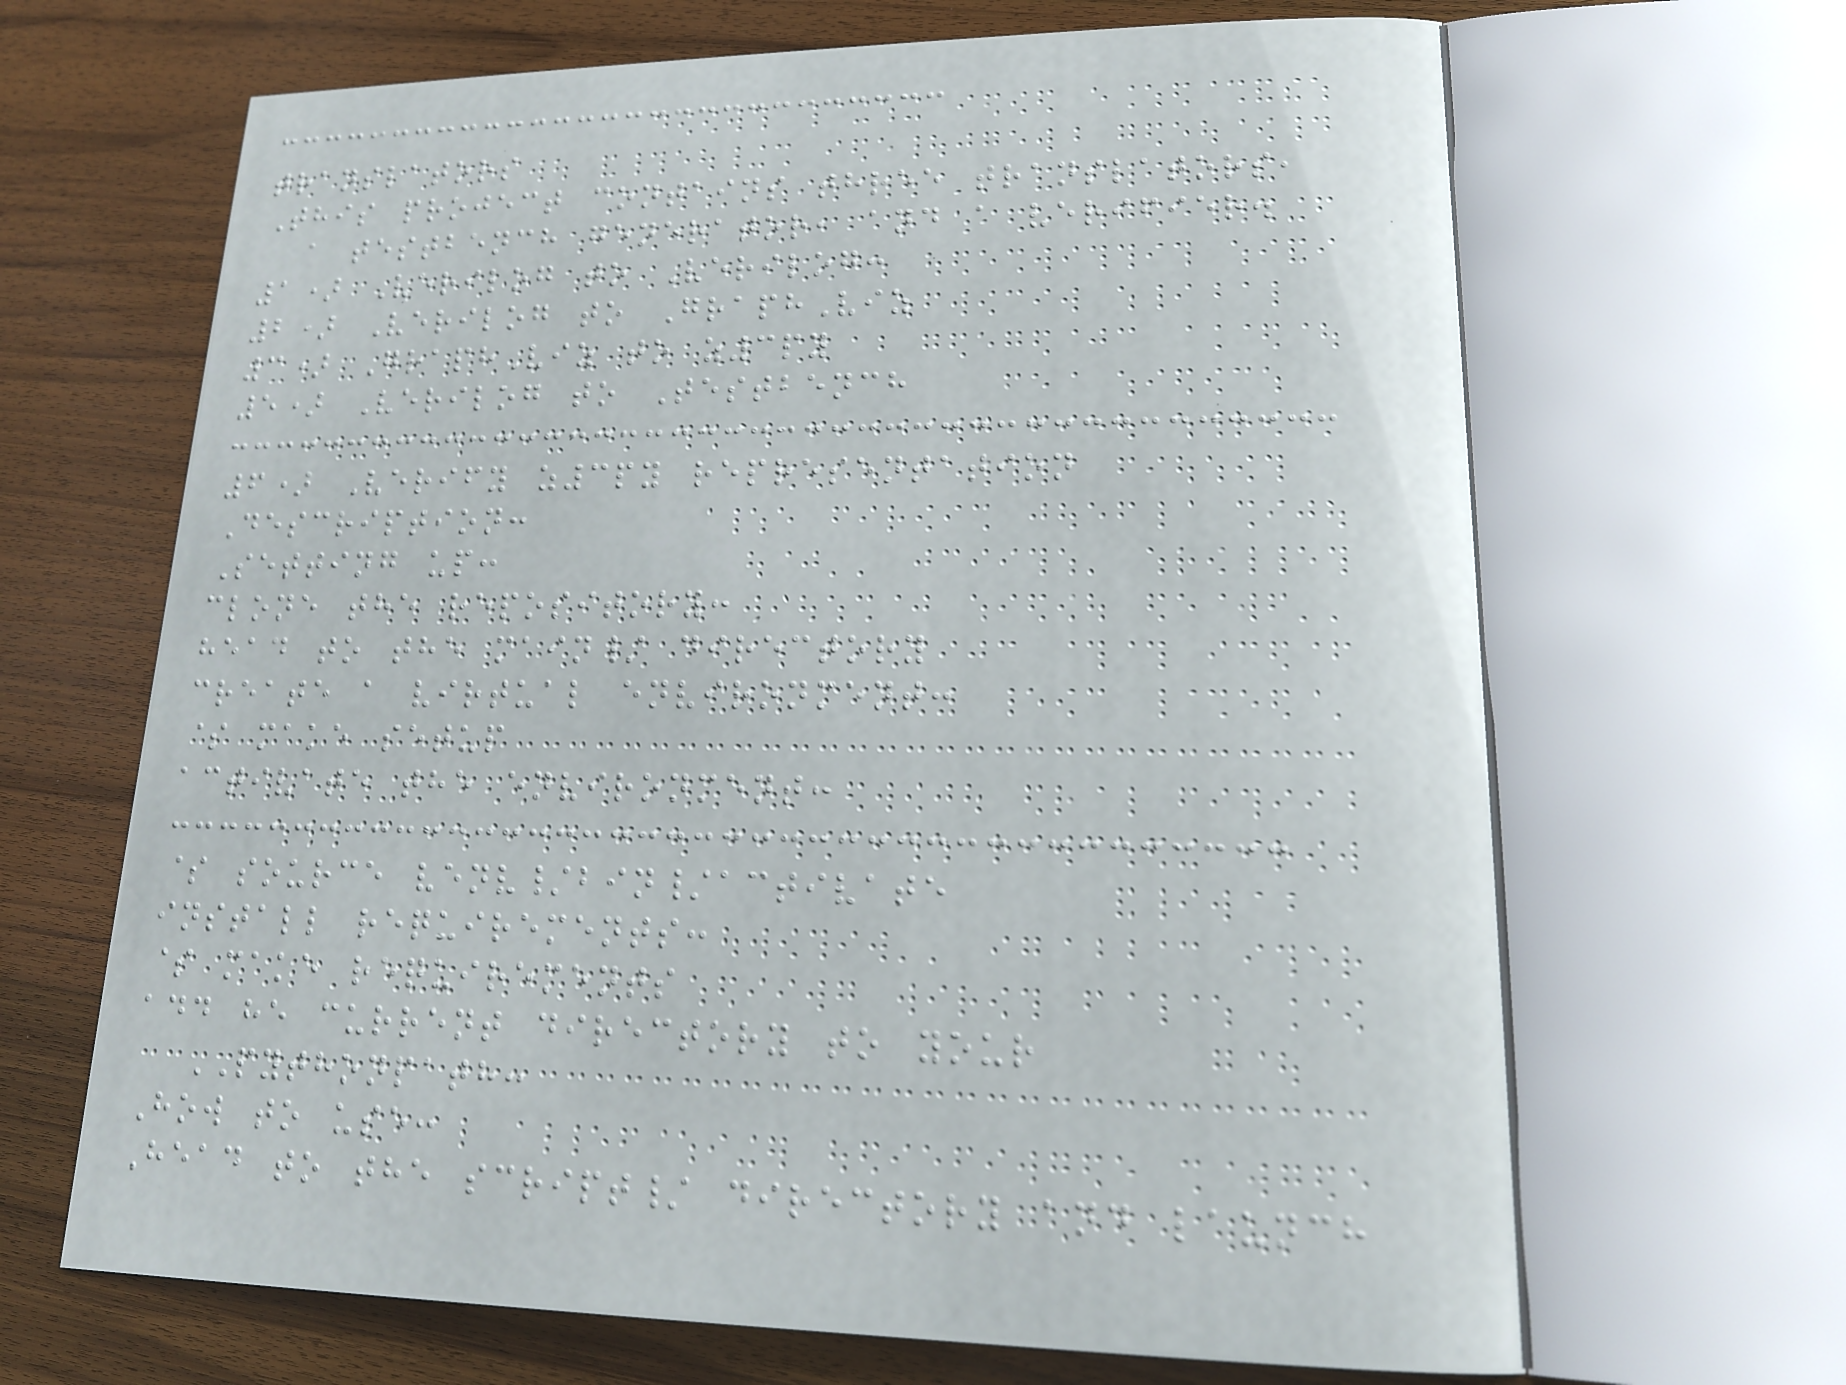translators
This project contains three translators,
a testbench generator, and a verifier.
1) Verilog to Verilog:
2) Verilog to GraphViz
3) GraphViz to z3py
5) Verilog to Testbench
6) Verify z3py representation
Description:
Setting up:
clone the repository:
head to the main/ directory
create a virtual environment:
$ make setup
activate the environment:
$ source venv/bin/activate
install requirements:
$ make requirements
add he current directory to your
PYTHONPATH:
How to use:
Head to the script/ directory and launch
